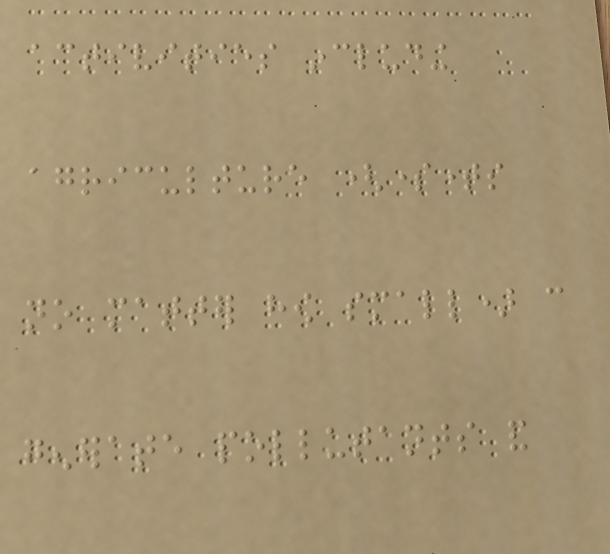activities including
agriculture (sometimes
no matter how small) can
generate pollutants and
